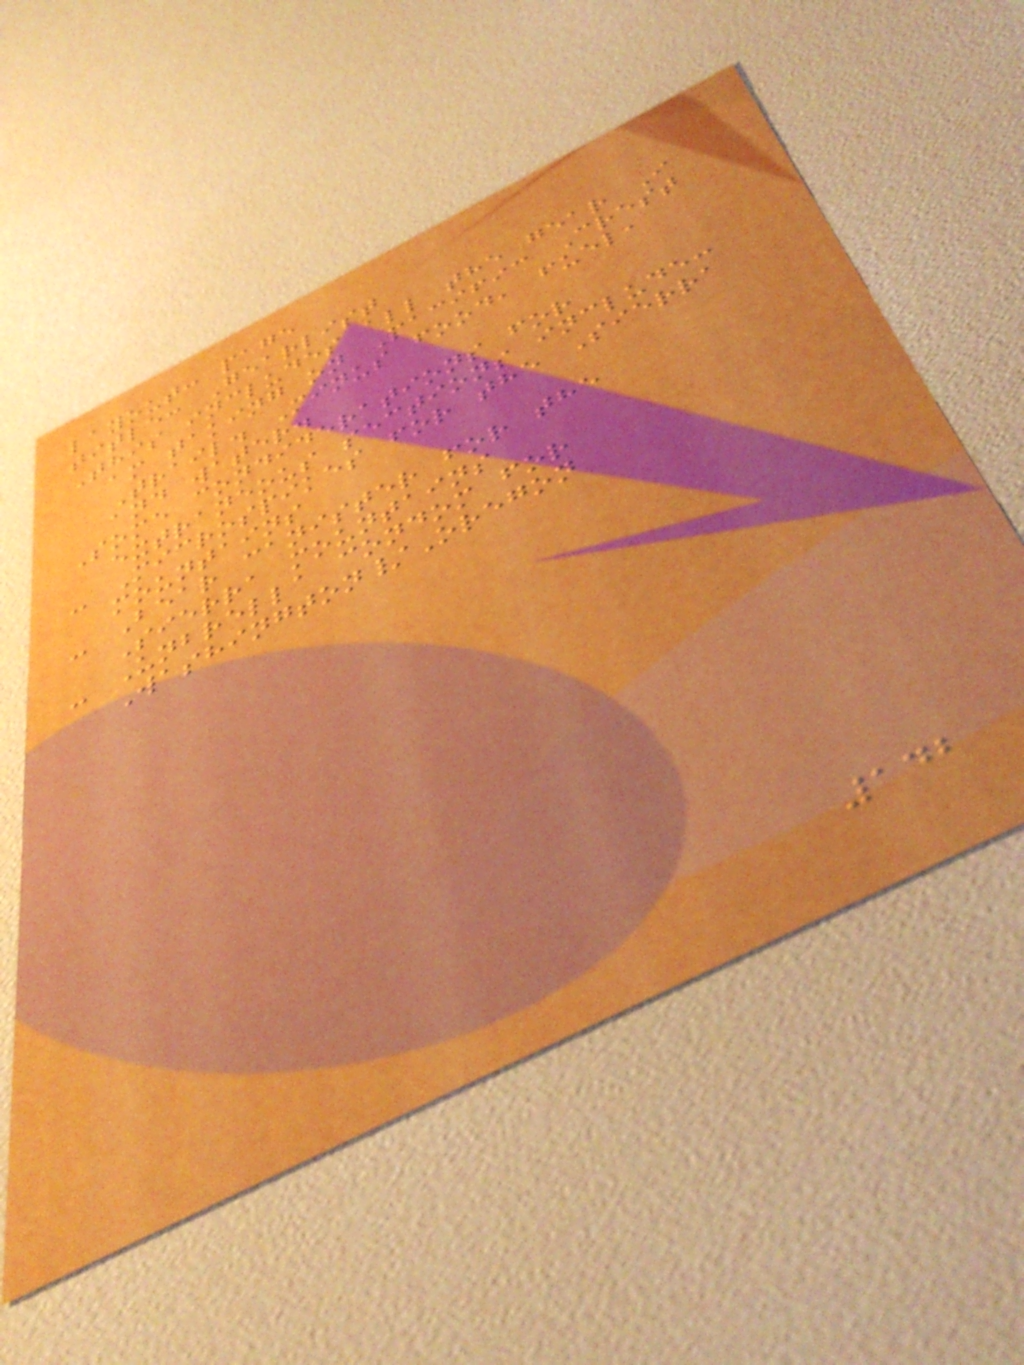layout: page
title: Gearlist
This includes all the gear I
am taking on Pacific Crest
Trail. Minus food, fuel,
and water.
Some condiderations for
extraneous sections include:
- Microspikes for the Sierra
mountains
- Bear canister for the
Sierra mountains
- Unbrella condom for
Washington/Oregon
142
